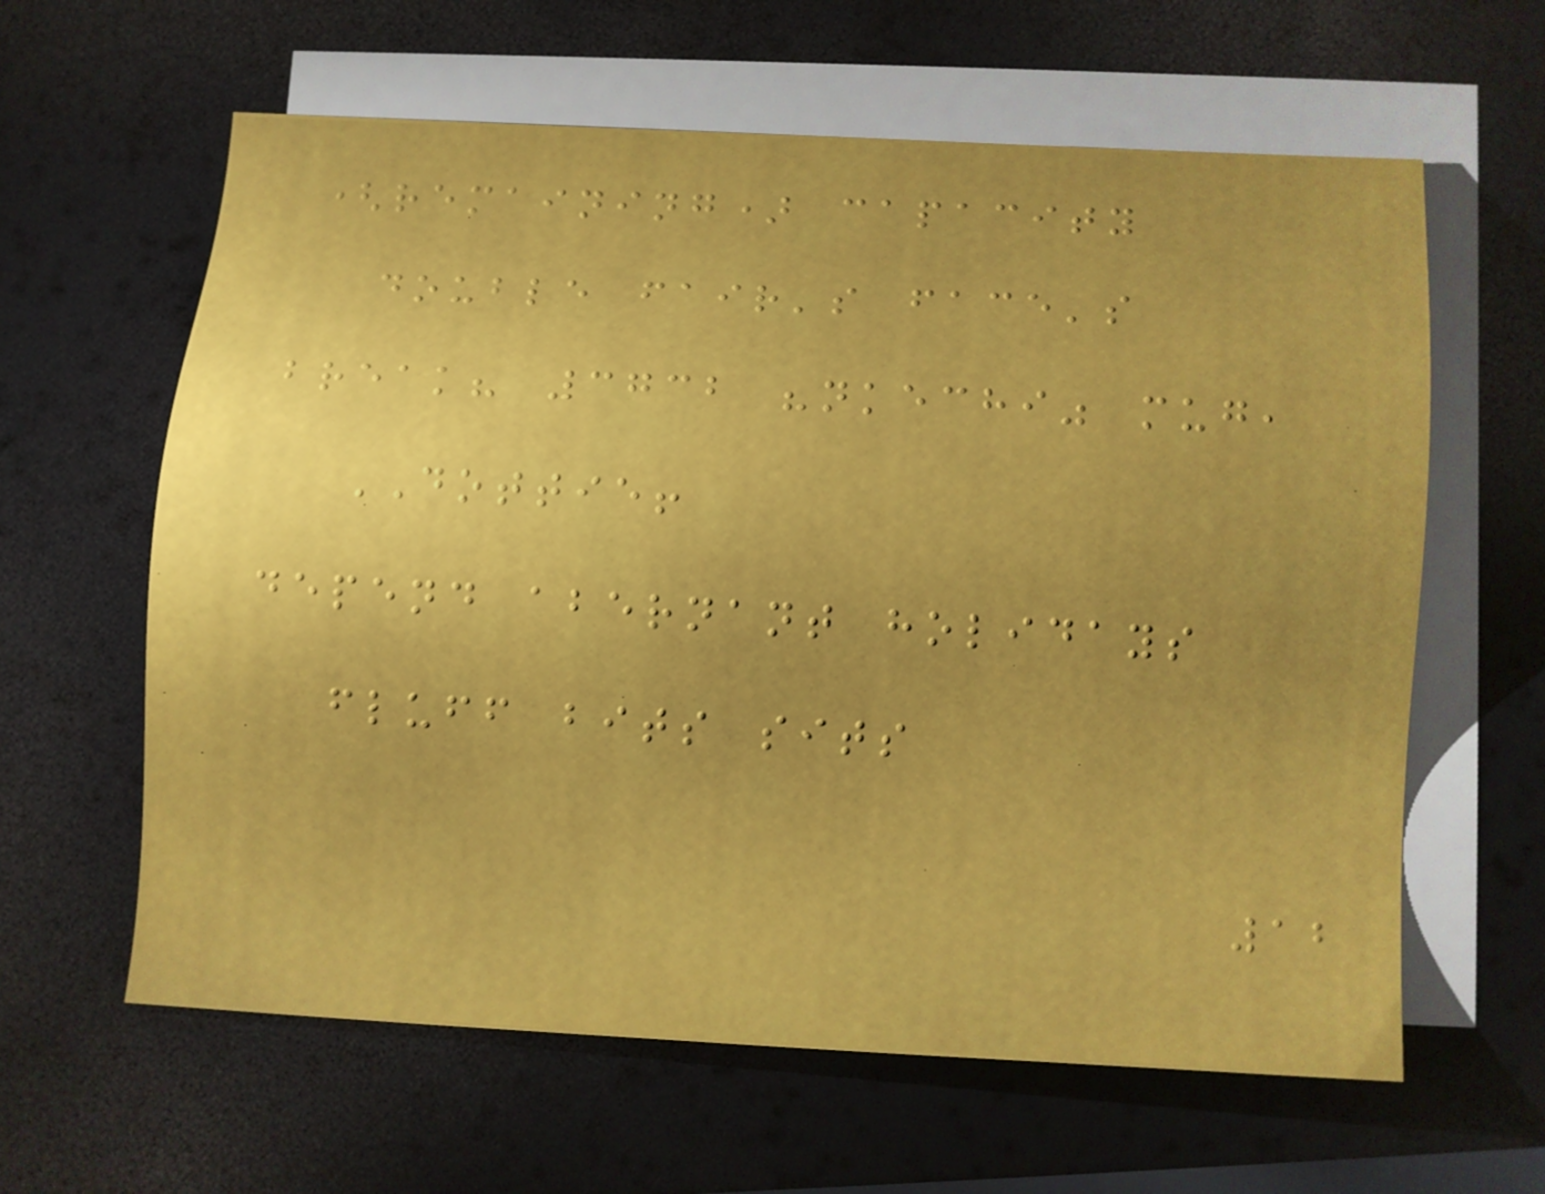(remaining) capacity
double fair's face's
break? 3732 "nkechi" mug,
DOTTIE!
depend abernant holidays
fluff bits sits
12
